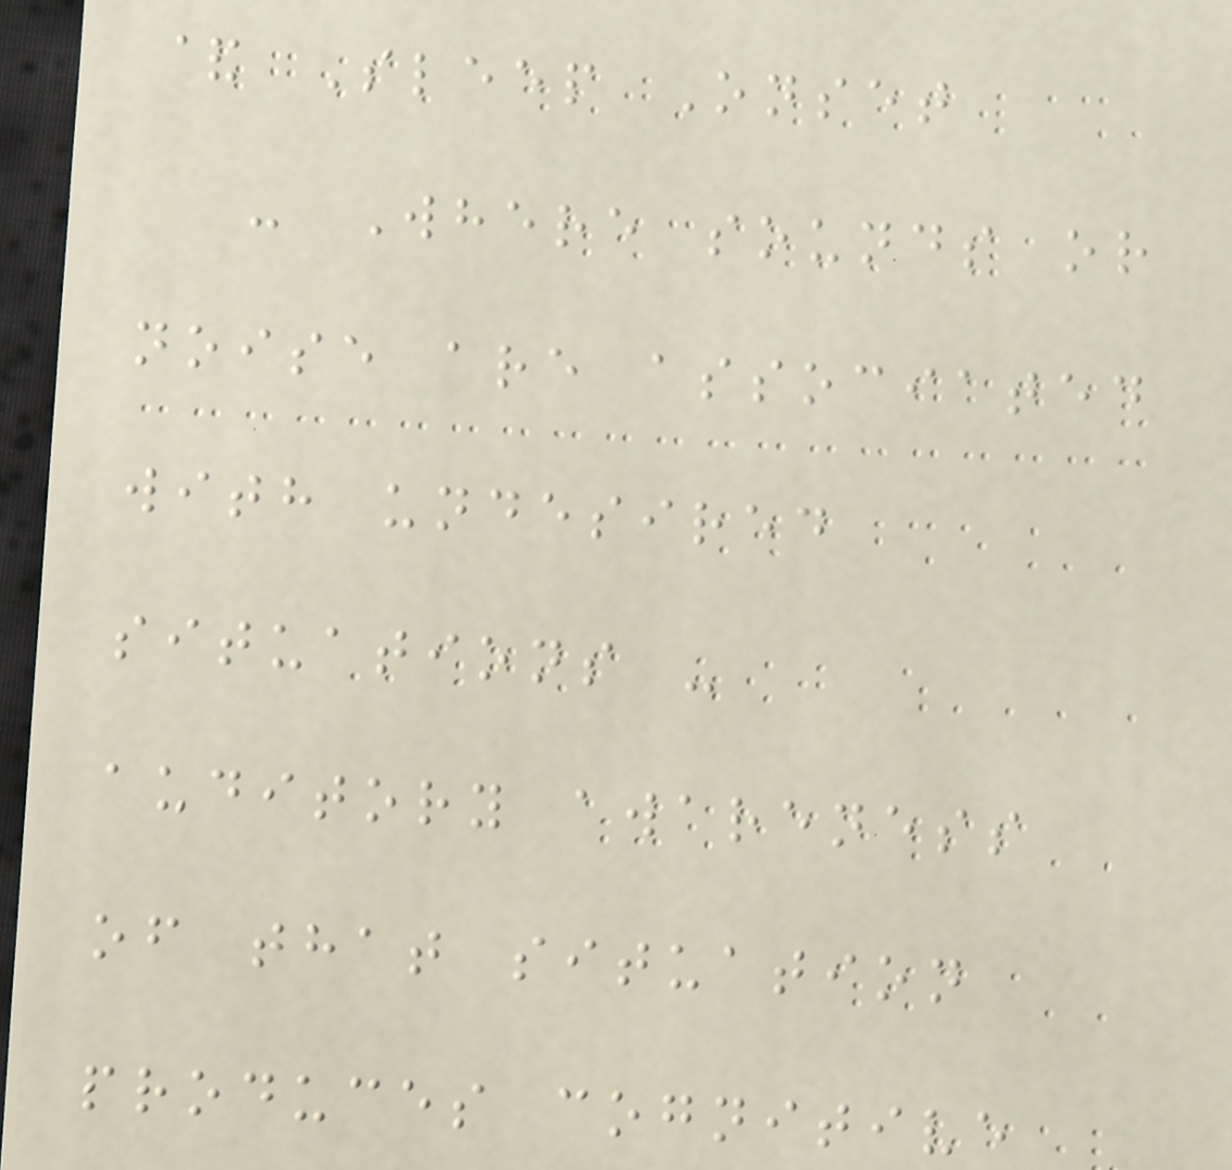& Sleep Onset
- Where sounds or
noise are associated
with undesired
situations -
auditory awareness
of that situation
produces cognitive
